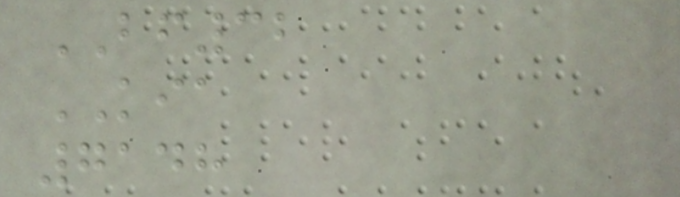BF32
KIA
7148
